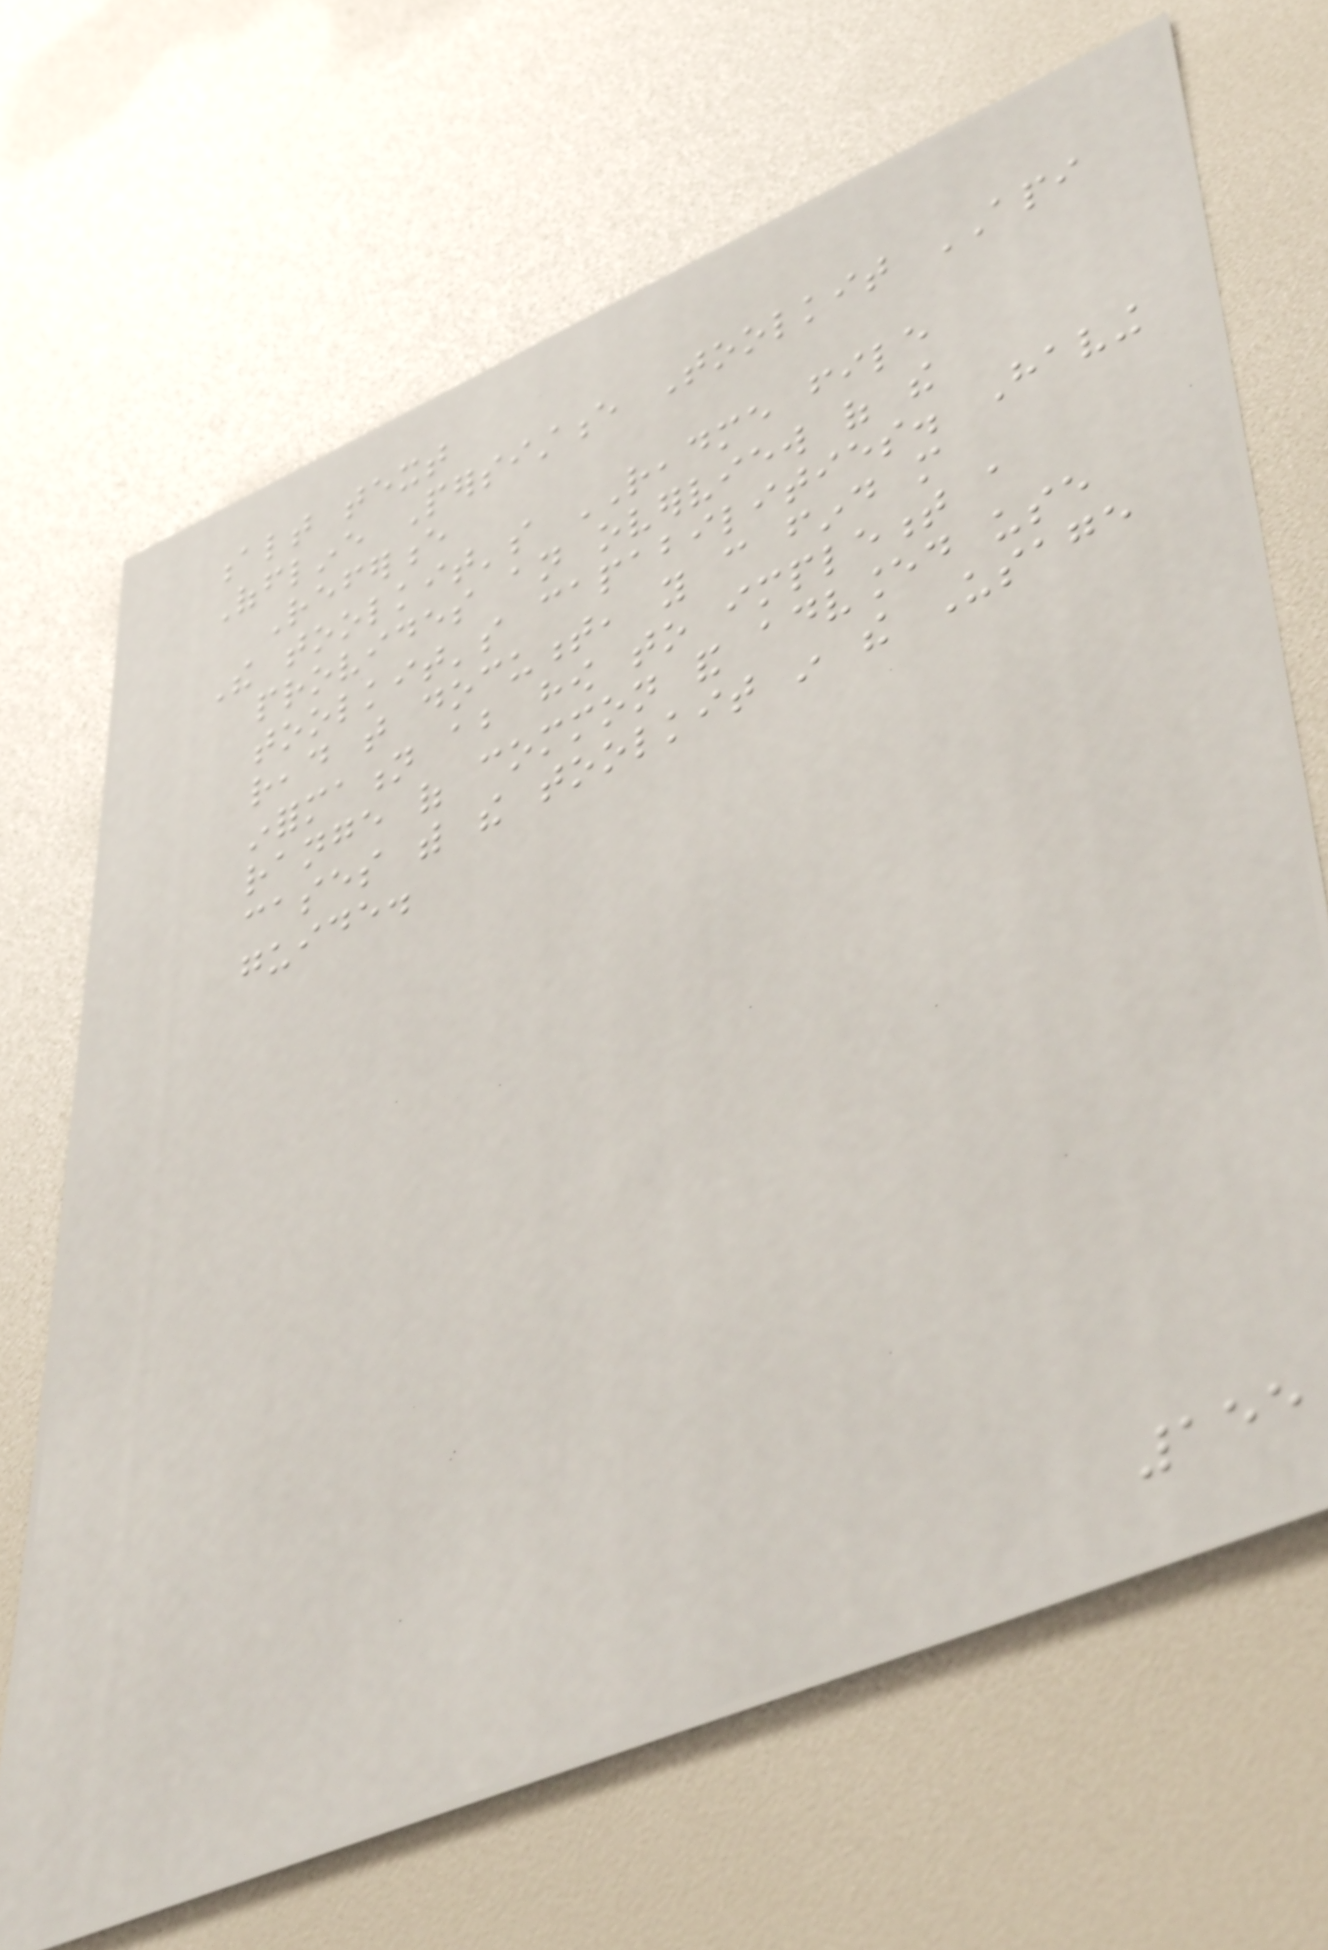alt text
Offline Persistence Toolkit API
Reference
The toolkit's README file
provides an overview of the
toolkit's capabilities. Having
read that document, you can find more
information about how to implement a
range of common and advanced use
cases with the toolkit in the Usage
guide.
155
